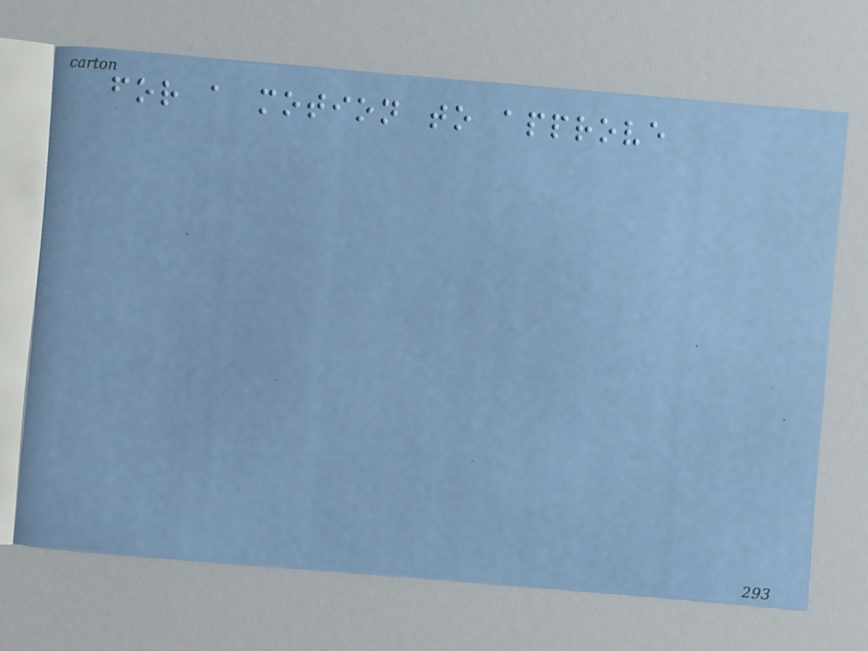for a motion to approve
